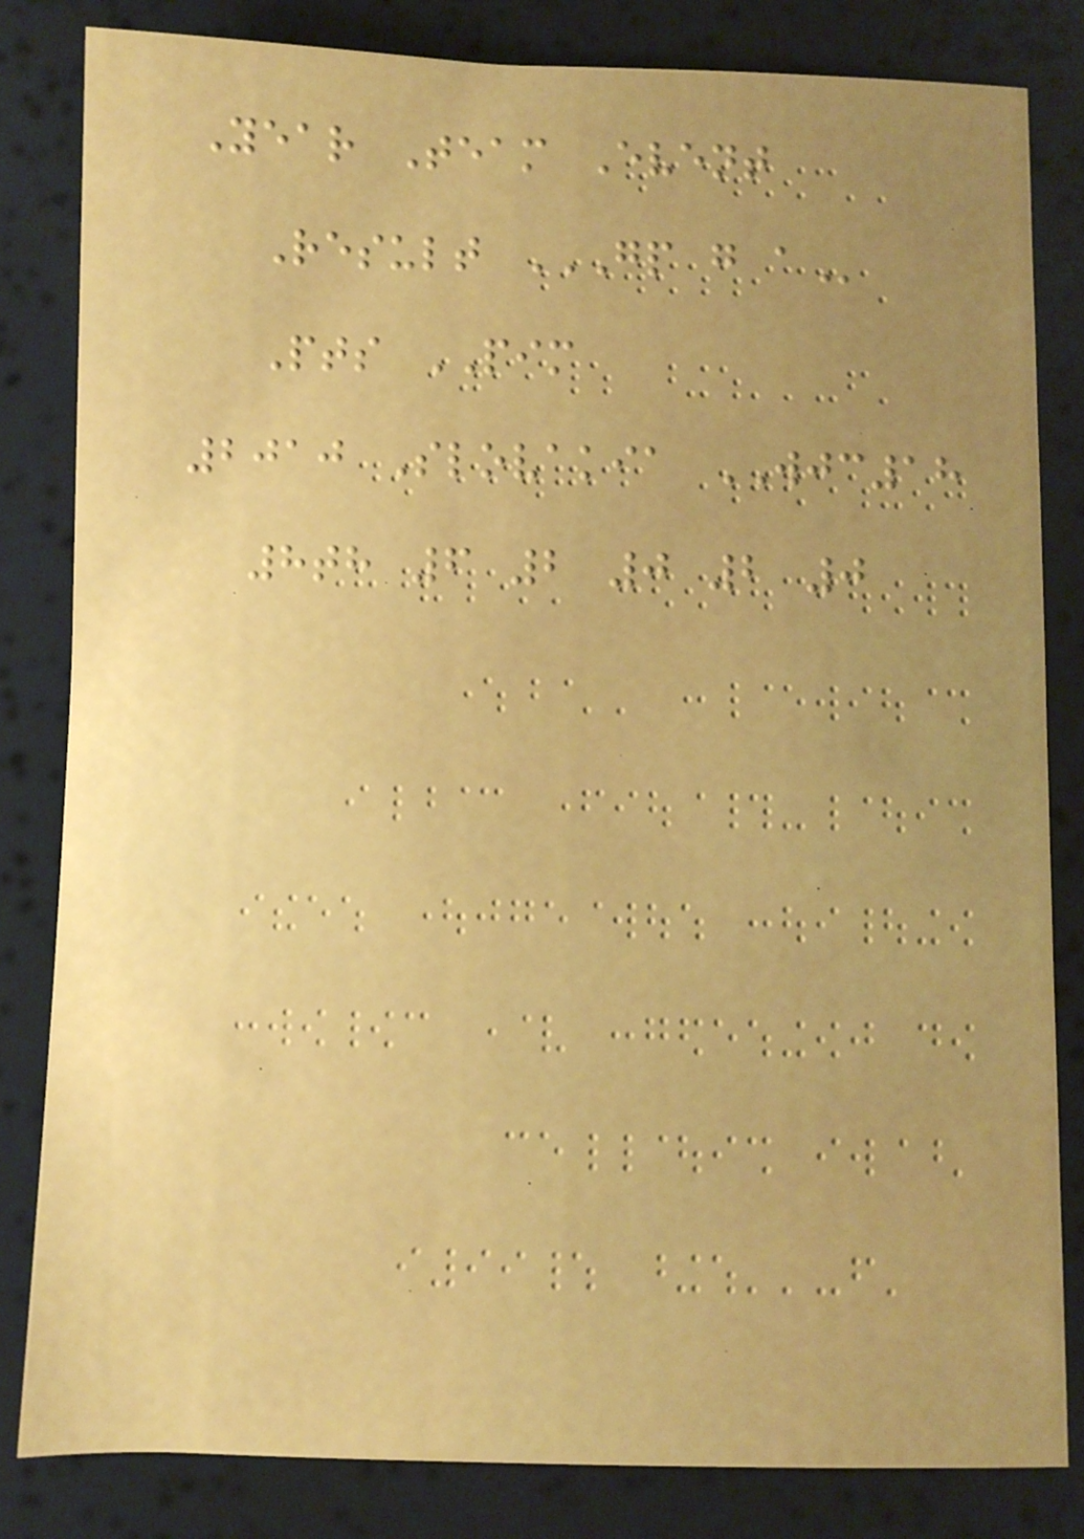Year Team Event
Result GP G A
Pts PIM
2010 Slovakia WJC18
8th 6 2 0 2 0
